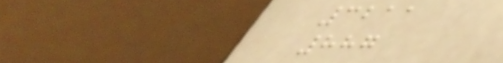3211
887
